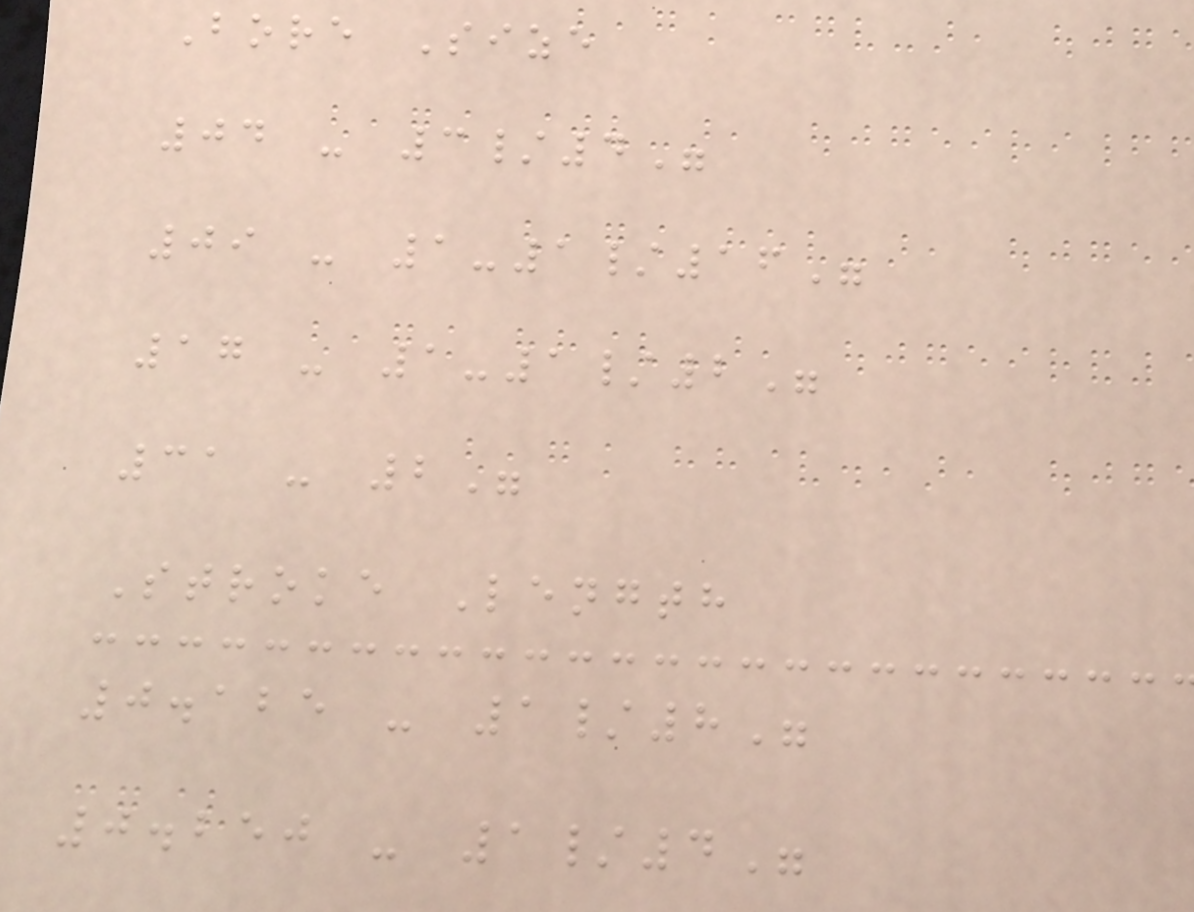Bore Size
04 - 3/4"
09 - 1-1/16"
17 - 1-1/2"
31 - 2"
Stroke Length
0.125 - 1/8"
0.250 - 1/4"
